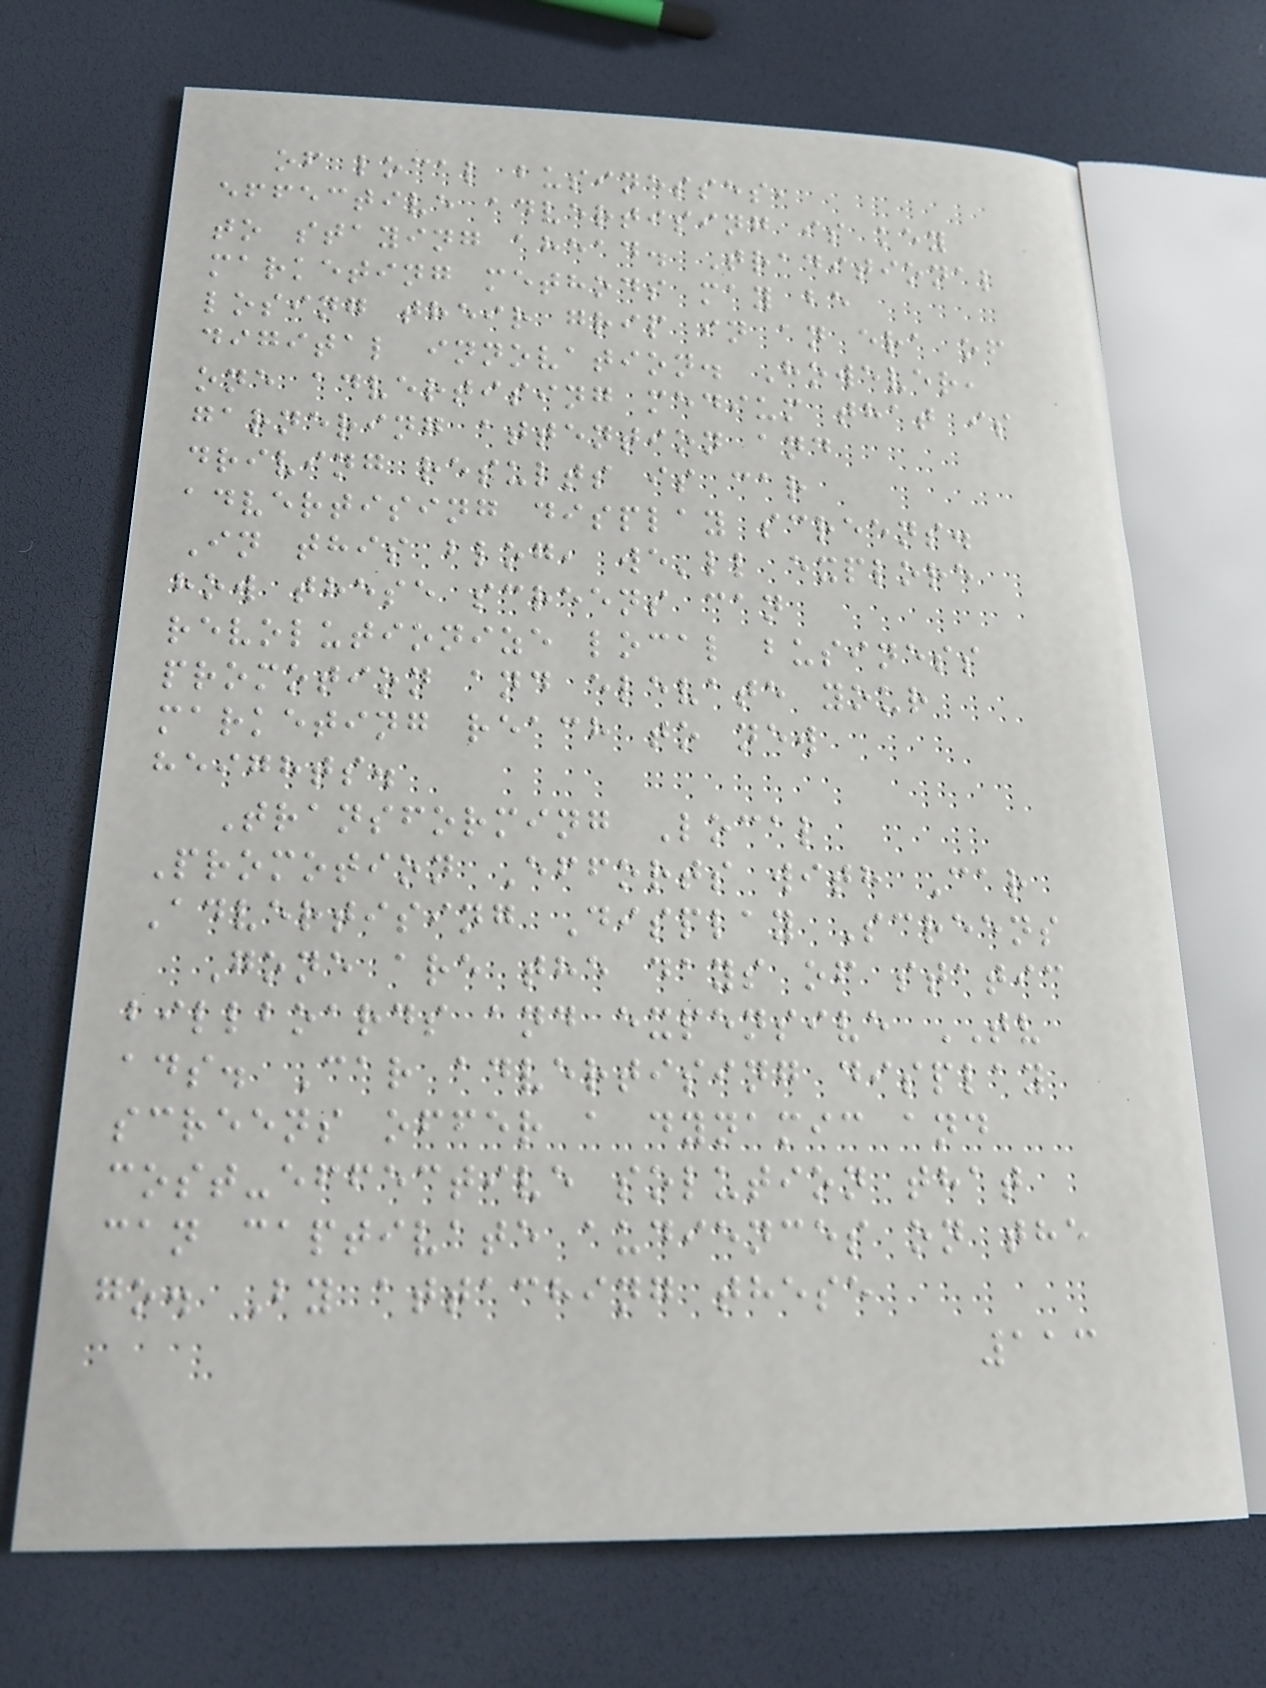of local businesses,
effective advertising is key
to staying ahead. Traditional
marketing methods may be
losing their grip in an era of
digital innovation. However,
one advertising medium that is
garnering attention and
driving results is car
advertising display screens.
In this blog, we'll explore
how these screens can
revolutionize local business
promotion and elevate your
marketing reach to new
heights.
Transforming Local
Promotion Efforts with Car
Advertising Display Screens
Gone are the days of static
billboards and expensive TV
ads. Car advertising display
screens offer a dynamic and
cost-effective solution that
can captivate audiences on the
go. By attaching these
113
